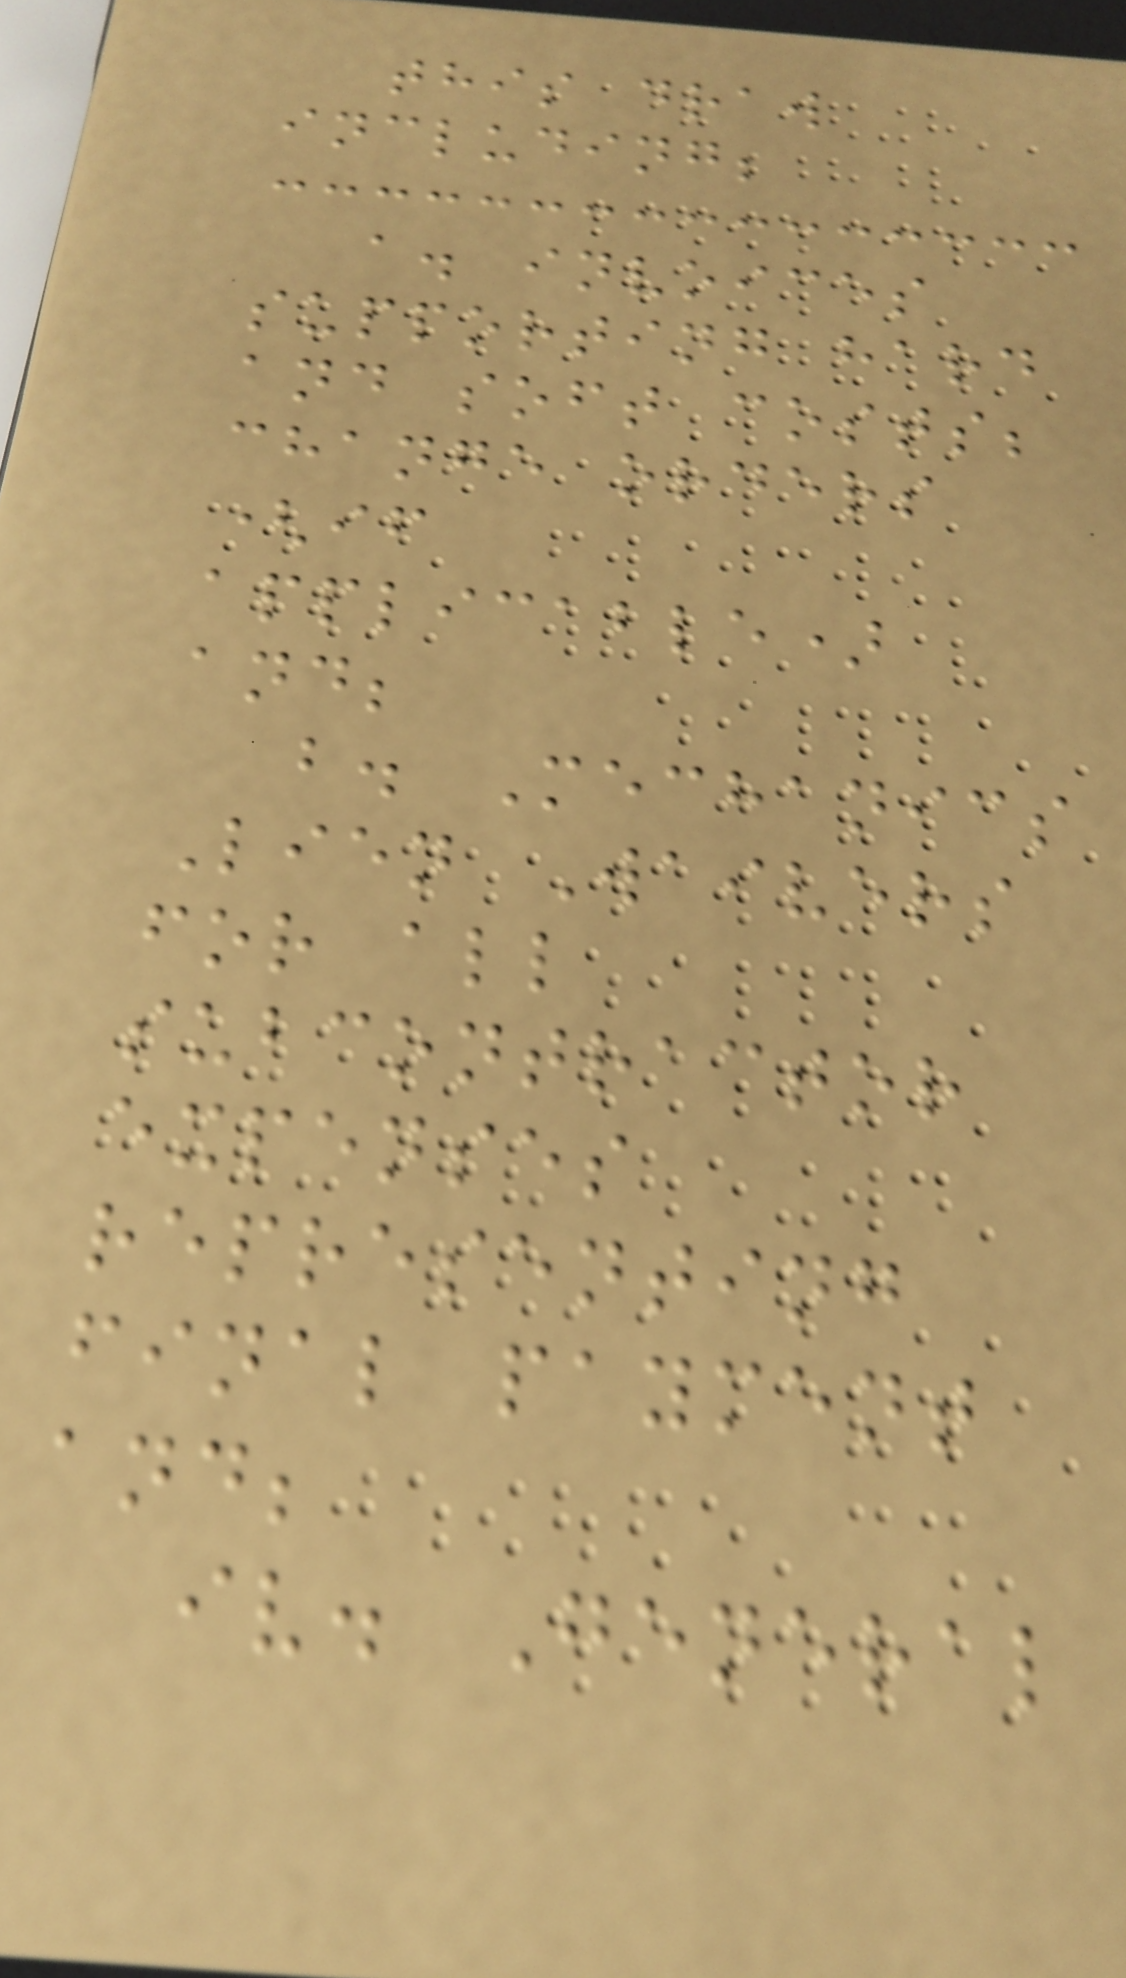this draw
including;
a. invoices
supporting hard
and soft costs;
change orders
(if
applicable)
and;
b. Mechanics
Lien Waivers
for all
subcontractor
expenses
representing
final payment
and;
iv. General
